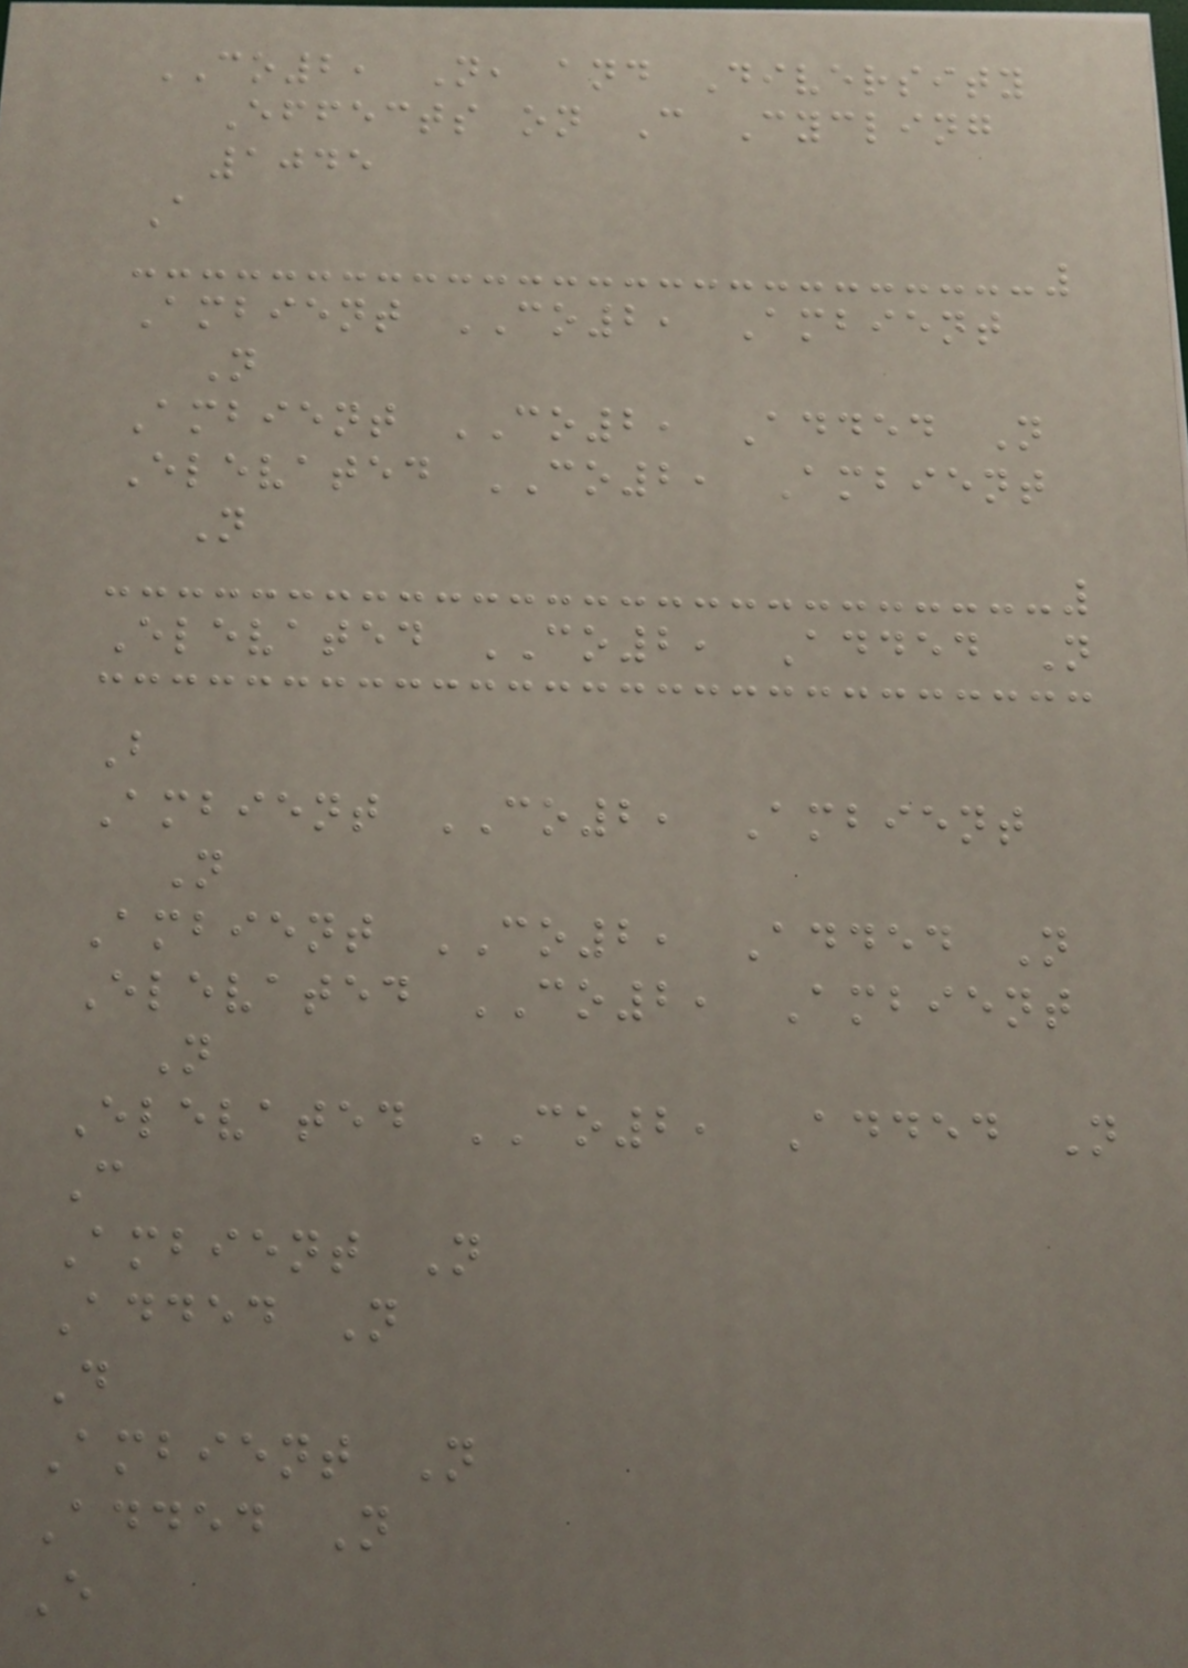CO2, N, and Diversity
Effects on C Cycling
1045
A
Ambient CO2, Ambient
N
Ambient CO2, Added N
Elevated CO2, Ambient
N
Elevated CO2, Added N
B
Ambient CO2, Ambient
N
Ambient CO2, Added N
Elevated CO2, Ambient
N
Elevated CO2, Added N
C
Ambient N
Added N
D
Ambient N
Added N
E
